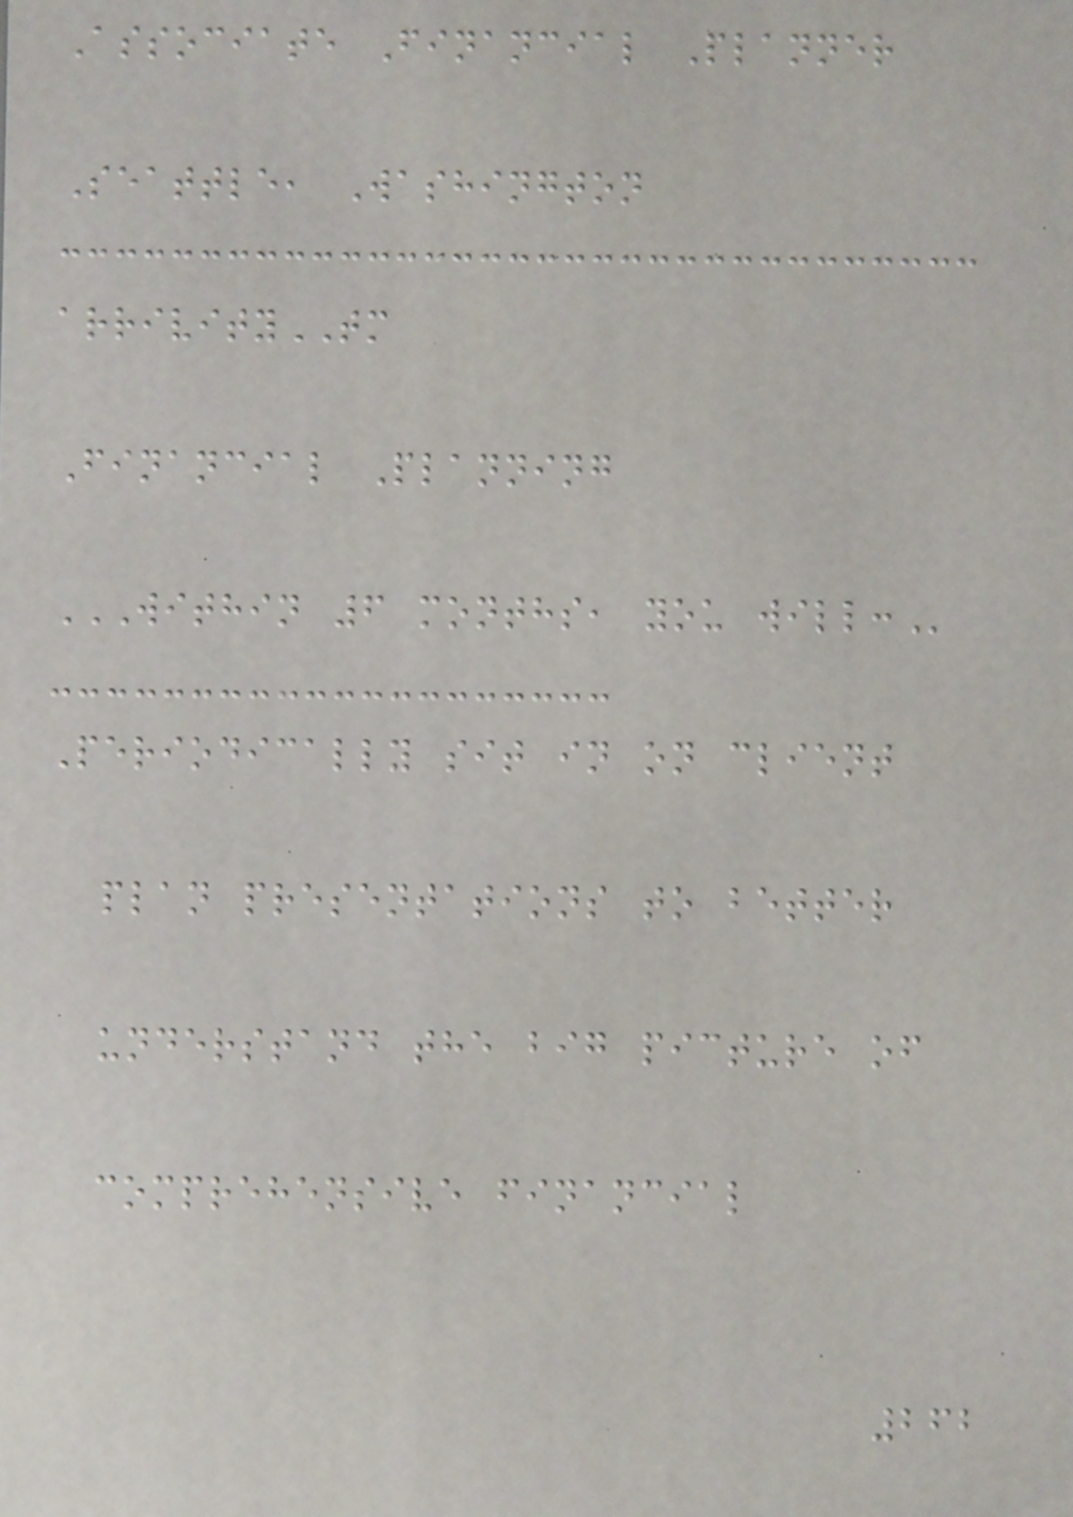Associate Financial Planner
Seattle, Washington
arrivityTM
Financial Planning
WITHIN 6 MONTHS, YOU WILL:
Periodically sit in on client
plan presentations to better
understand the big picture of
comprehensive financial
262
